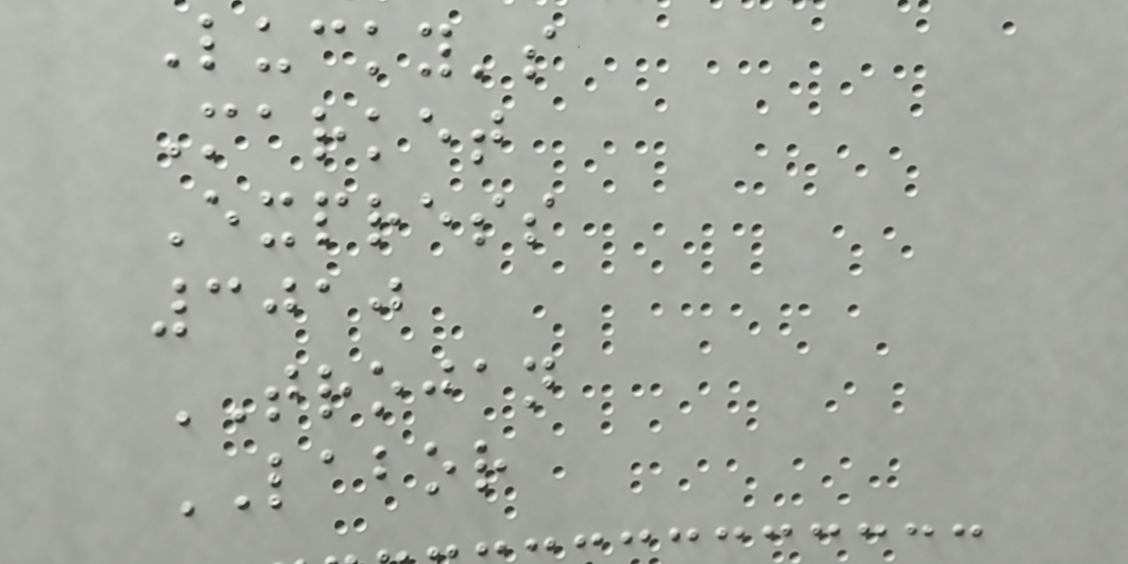Lucky's
Market
Express
3010
TROJAN
LABOR
